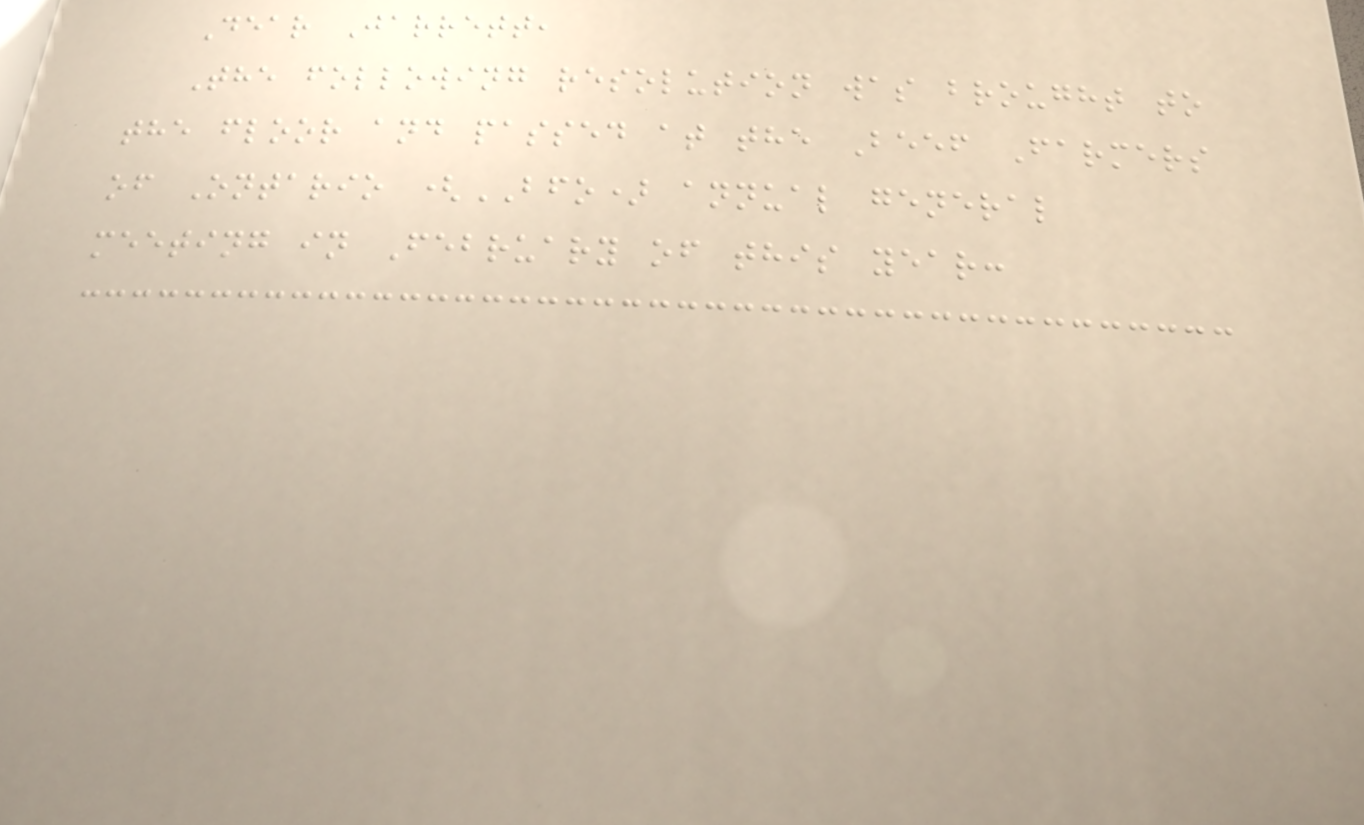Dear Jarrett,
The following resolution was brought to
the floor and passed at the Beef Farmers
of Ontario (BFO) annual general
meeting in February of this year:
